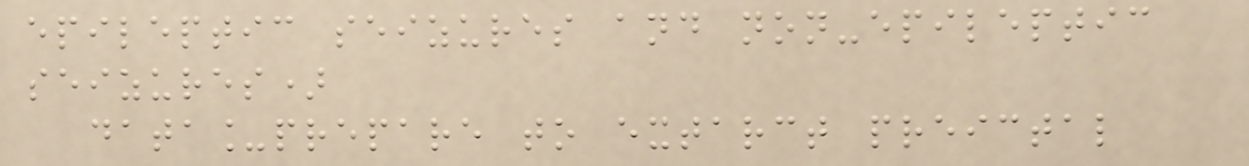epileptic seizures and non-epileptic
seizures)
data_prepare to extarct preictal
